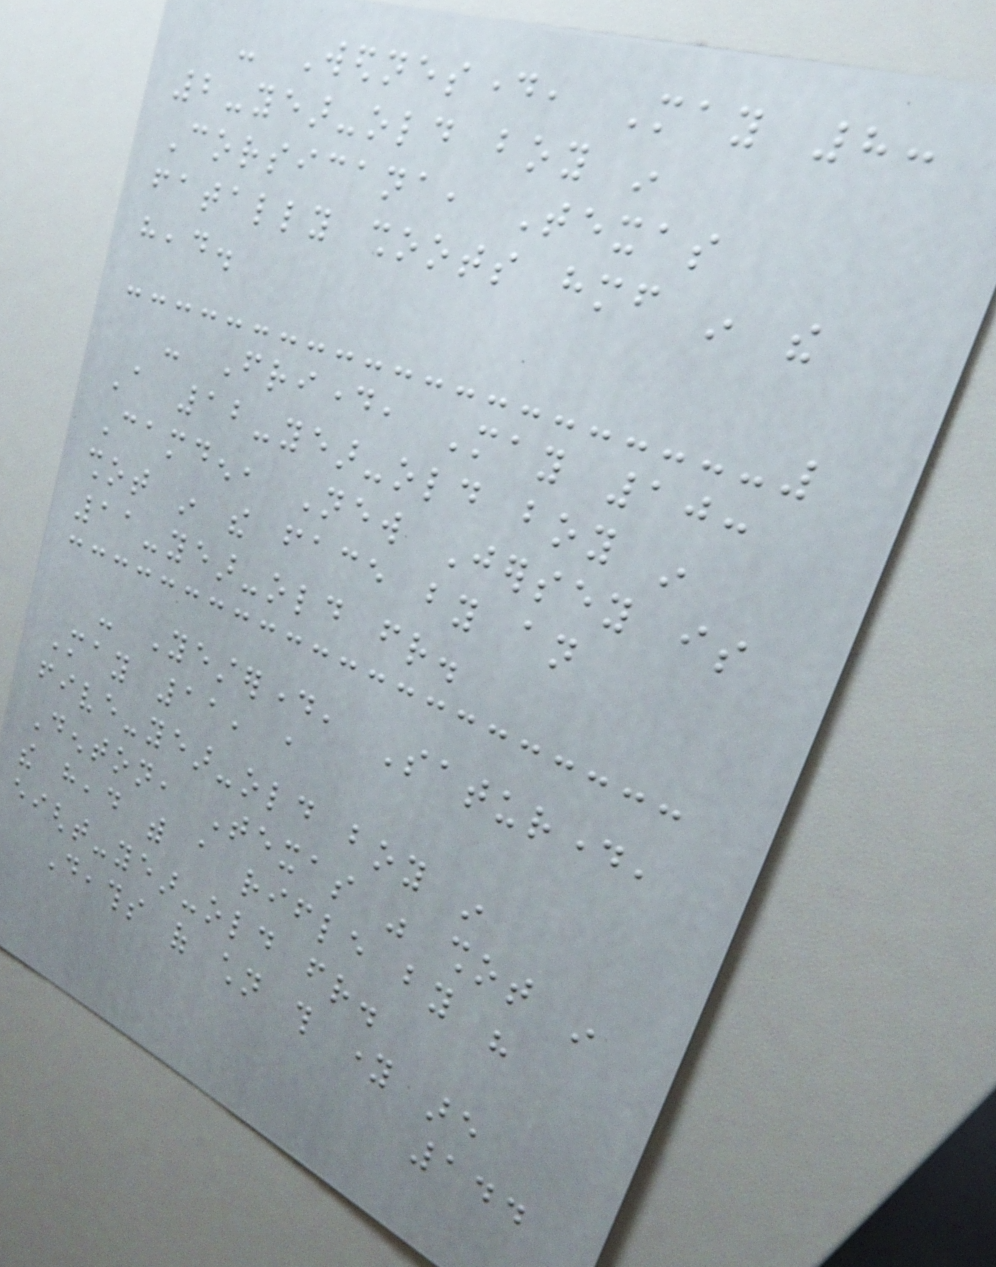- Wednesday, May 8:
2-year-old boy in
Corsicana, Texas
fatally shoots himself in the
head.
- Friday, May 10:
A 12-year-old boy in
Camden, New Jersey is
shot in the face by an
11-year-old friend.
- Yesterday, Saturday,
May 11, a
five-year-old boy in
Denton, Texas was shot in
the head with a rifle by his
eight-year-old friend.
Deaths of children this young are
144
